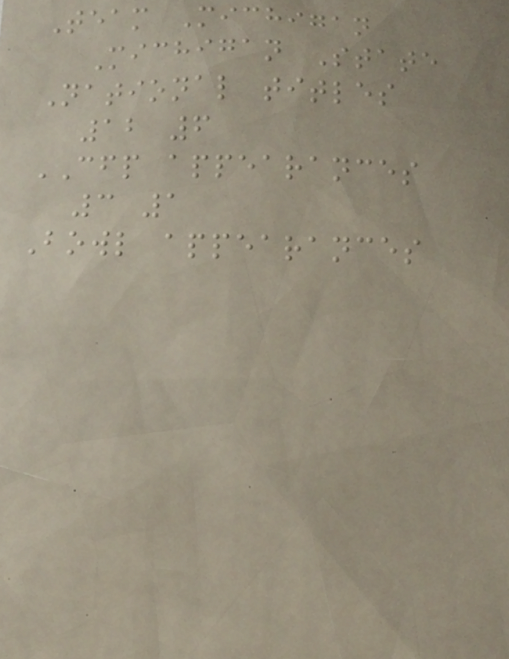Team Michigan
Michigan State
National titles
12 6
CFP appearances
3 1
Bowl appearances
